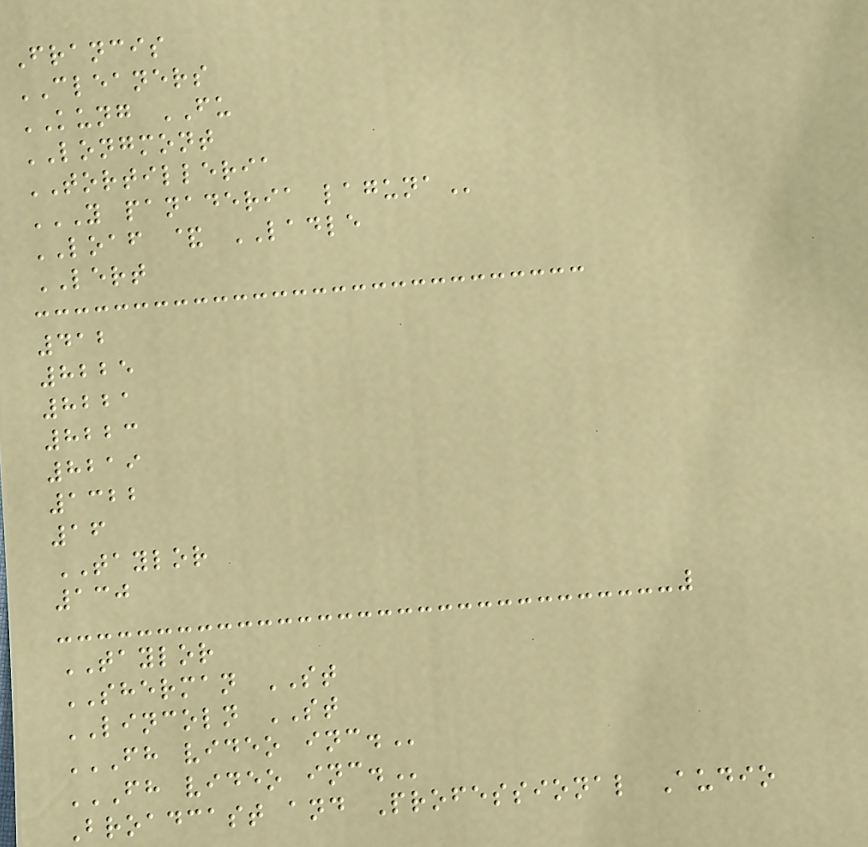Francis
CLEANERS
KUNG FU
LONGMONT
TORTILLERIA
Y PANADERIA LAGUNA
LOAF & LADLE
LERT
412
8225
8221
8223
8219
1322
16
TAYLOR
130
TAYLOR
SHERMAN ST
LINCOLN ST
FH VIDEO INC.
FH VIDEO INC.
Broadcast and Professional Audio
